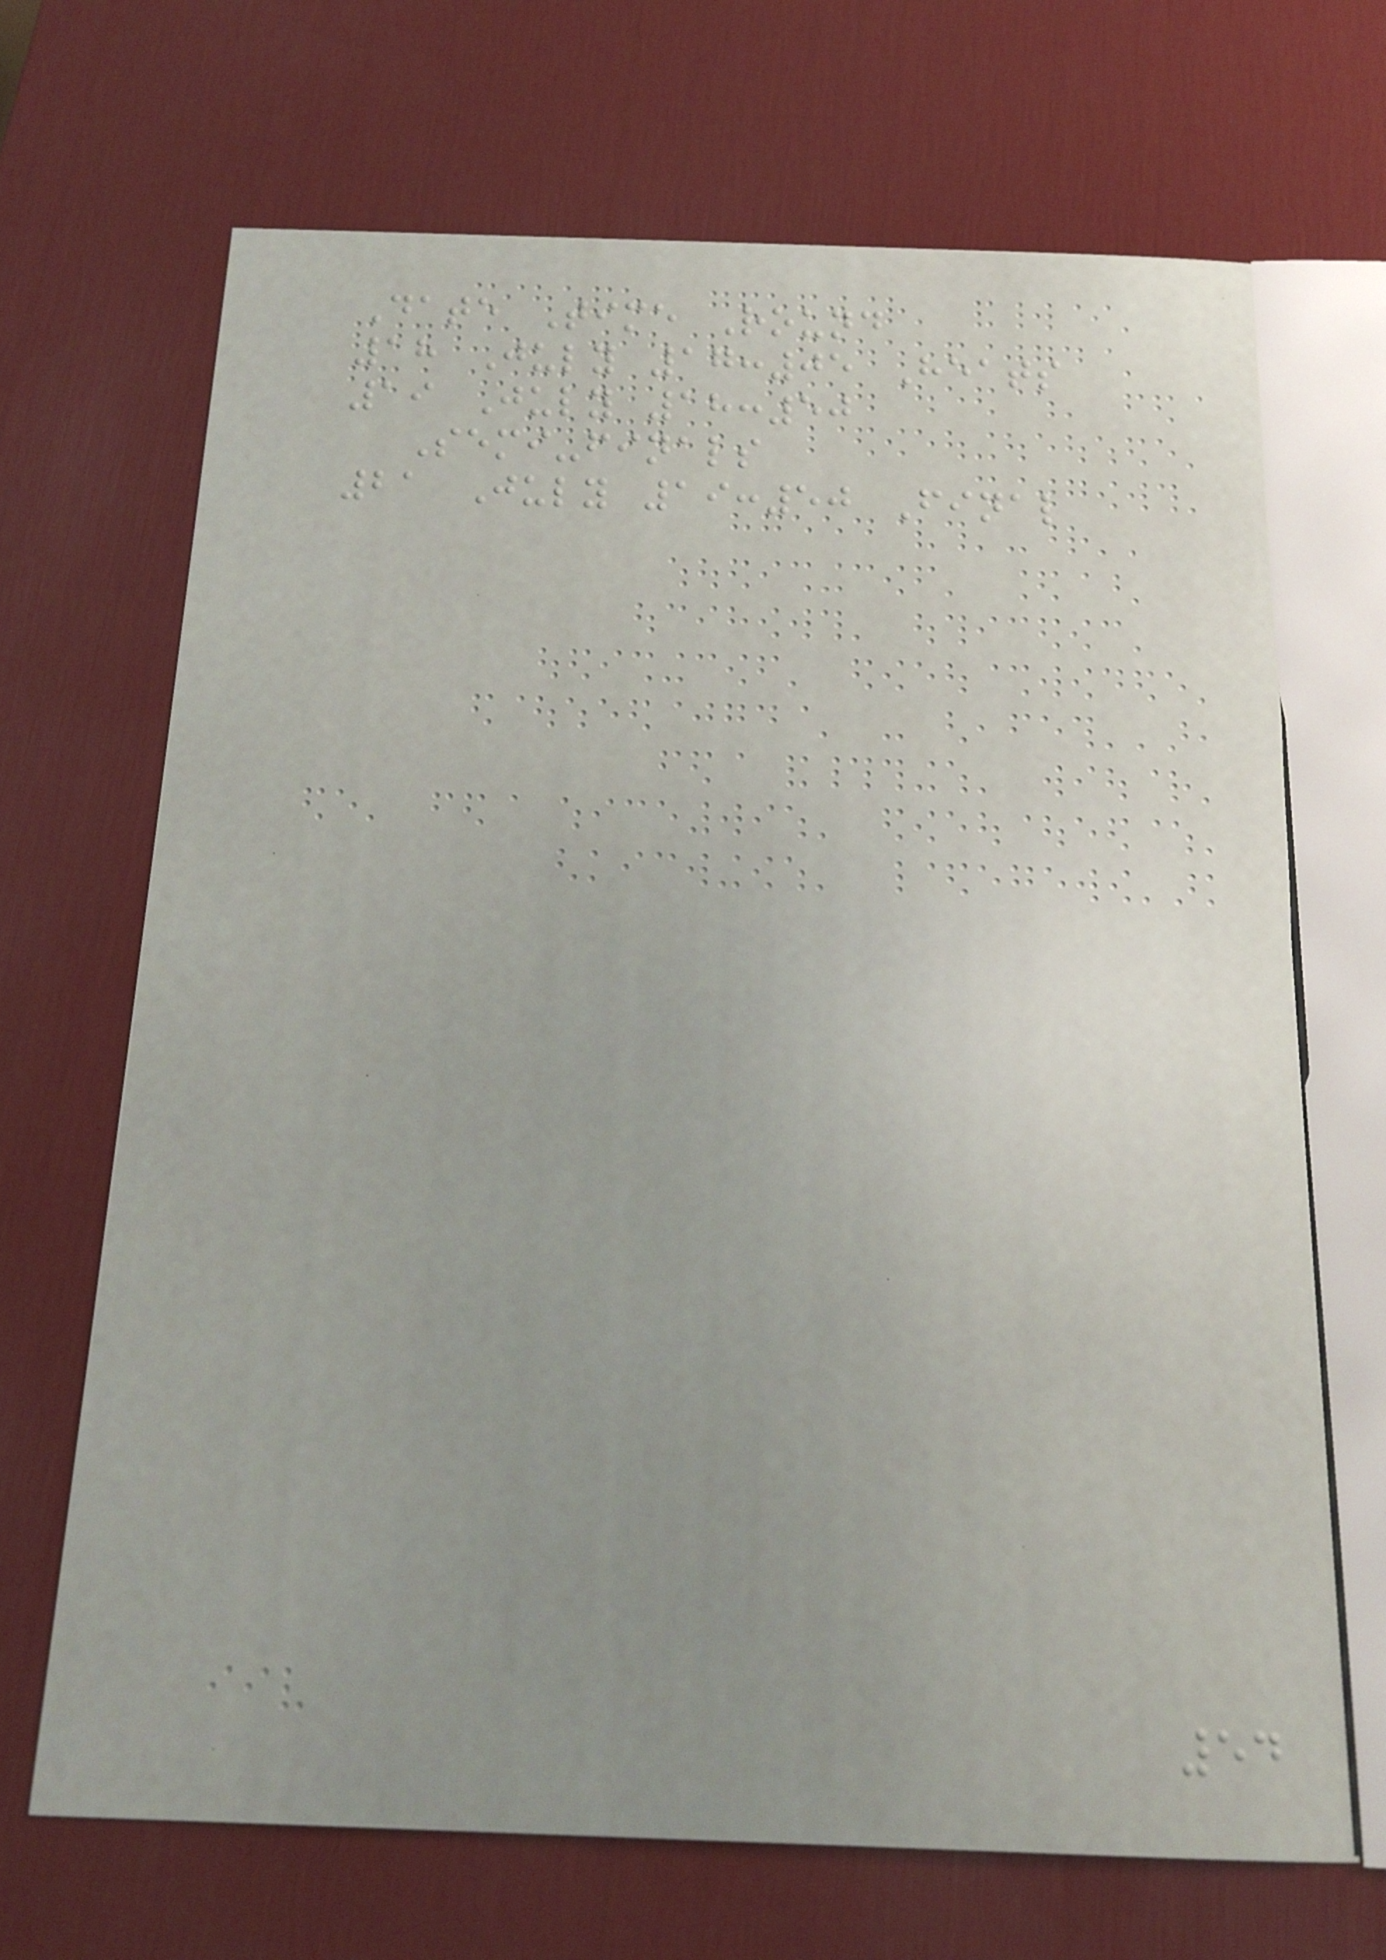Date Time Round
18 July 17:05 Heats
19 July 18:50
Semi-finals
21 July 19:50 Final
54
